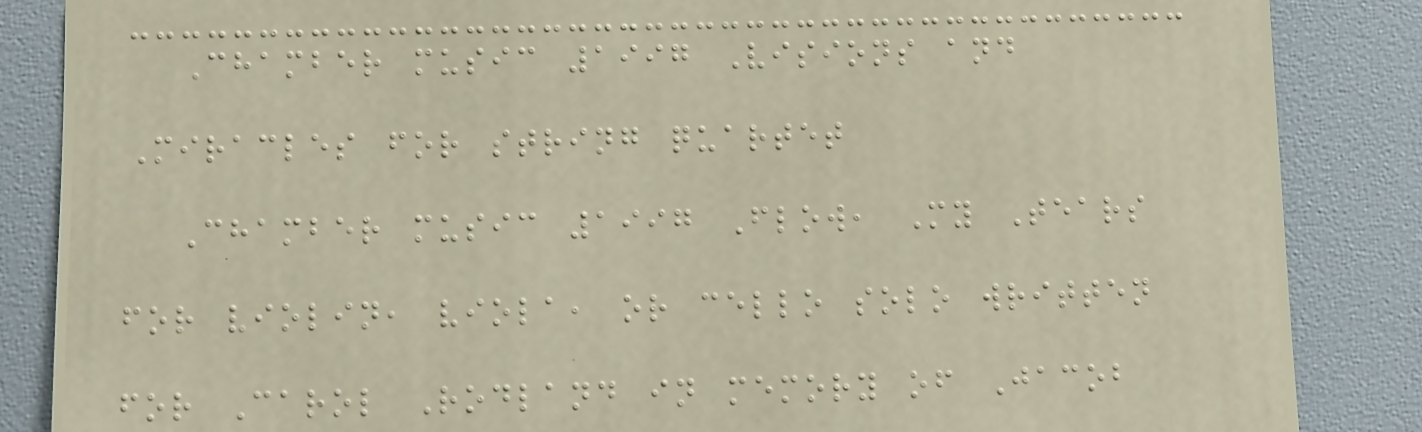Chamber music 1997 Visions and
Miracles for string quartet
Chamber music 1997 Flow, My Tears
for violin, viola, or cello solo written
for Carol Rodland in memory of Jacob
